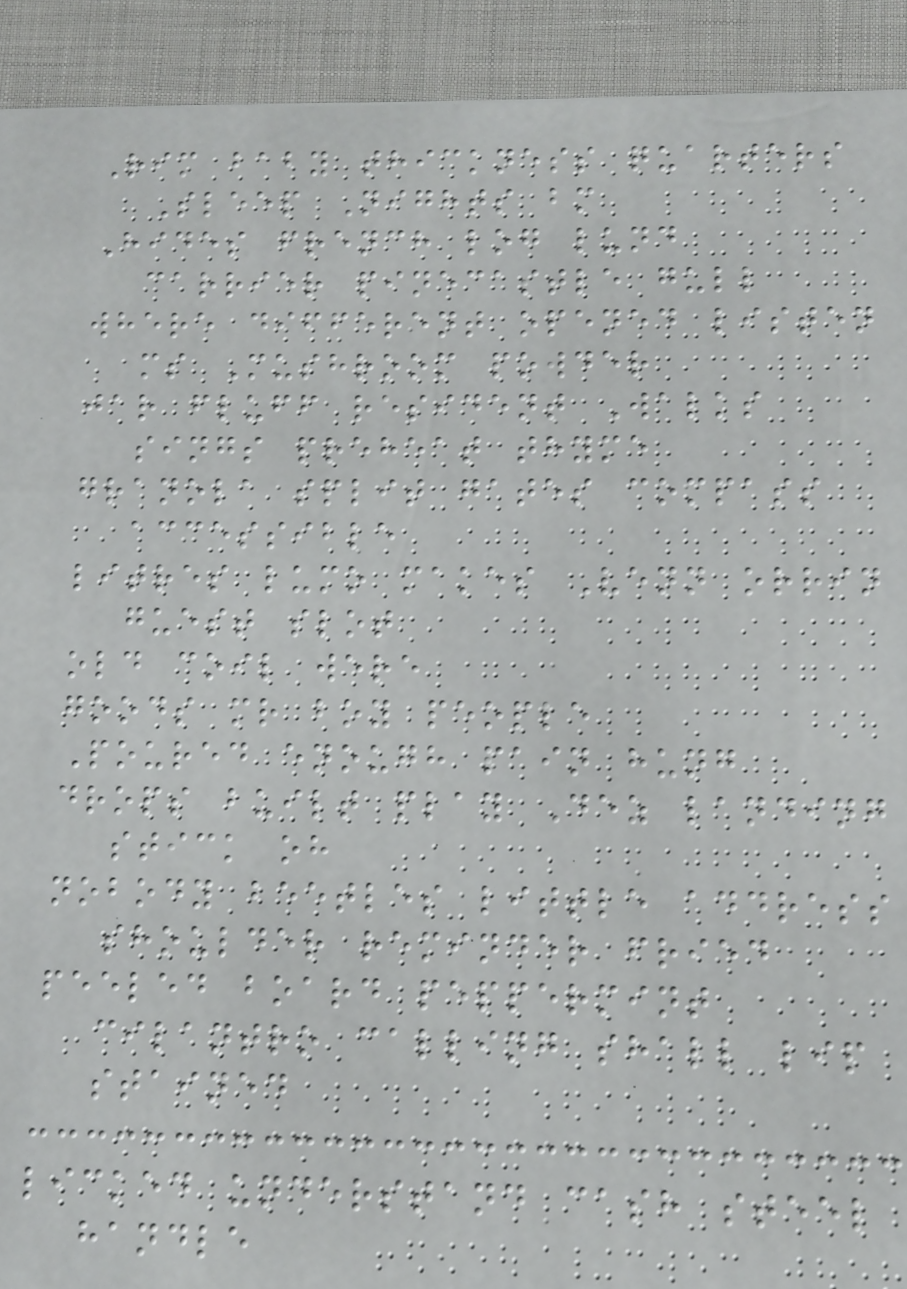Rim baby thickness quarters
Sleep Nights bm
Hides french log lund
carrier pinecastle gull
where different opened listen
ms Mushroom powder
jar fluff resident Walks
sings preheat thyme
granola split gates compass
accessible
litres lumo makes Venn orrin
guest slot
old coil were
goods mr boy people
Poured enough pain hung
drops built play Dez landing
stick oh
nobody beetles little address
shoulder reminder fried
peeled board peppermint
cilantro calling shall lip
stained
licked understand cash steel
handle
